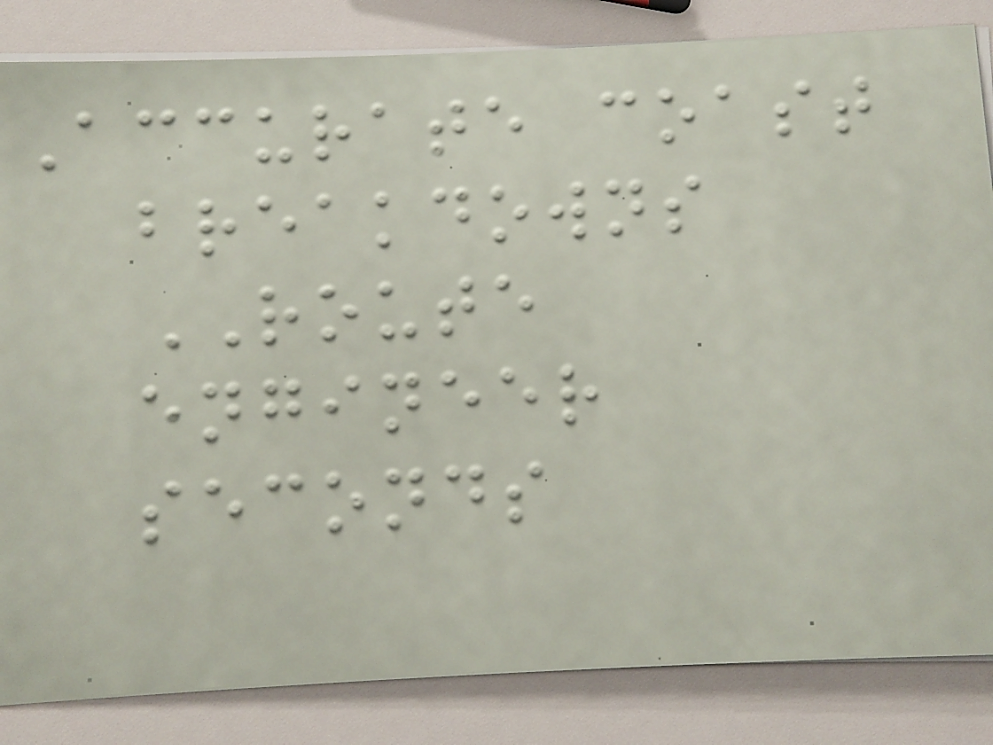Accurate coast
breakdowns
ROUTE
engineer
seconds
